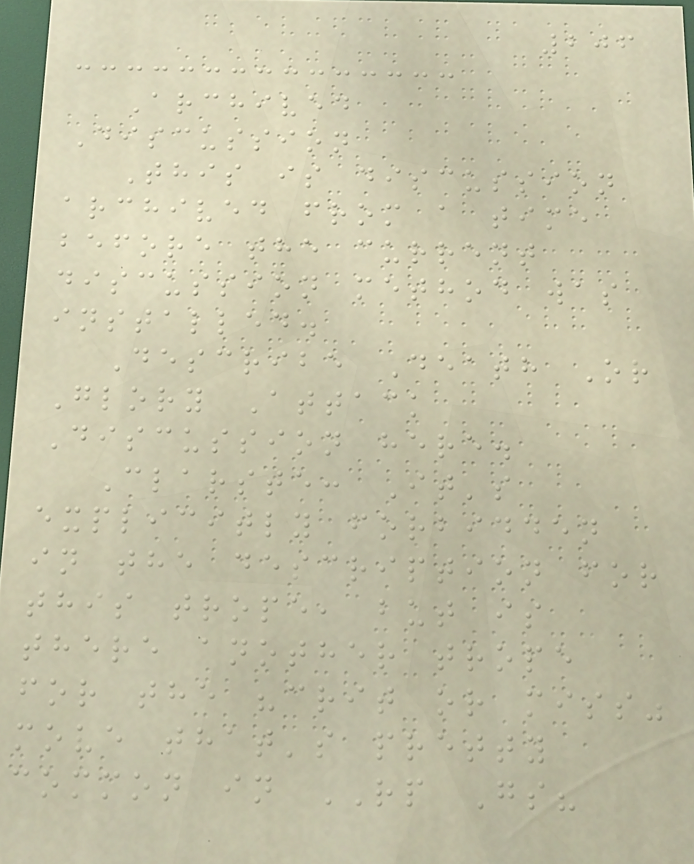206
Archived
Discussion
This is discussion
archived from a time
before the current
discussion method was
installed.
Describe Death Or
Glory Attack
Discussion here.
Clarste: It's
explicitly forbidden
in the description for
this trope, but is
there another trope
for the "crit or miss"
move that's pretty
common in RP Gs?
